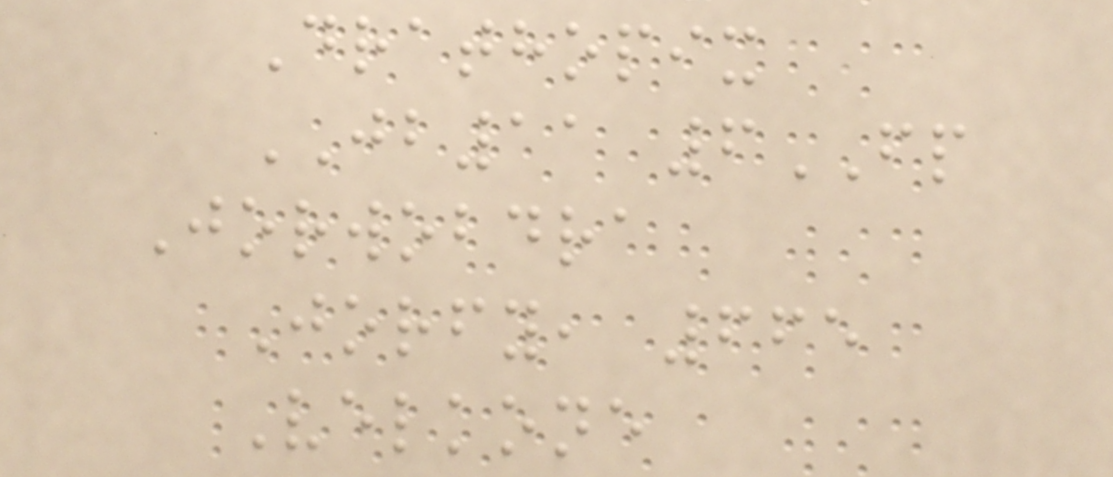Drathopix
JB11 6FP
Jorwobdra
Jorfy, 665
Velkone
